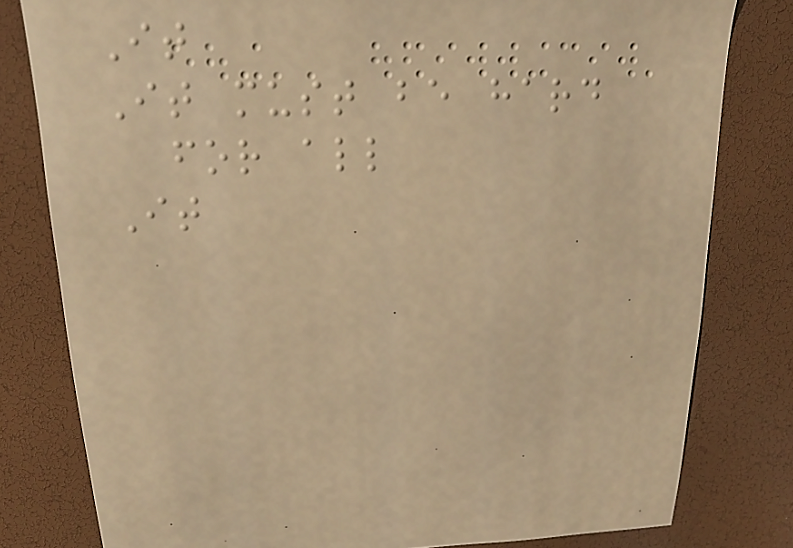It
It must be hard
for all
It
